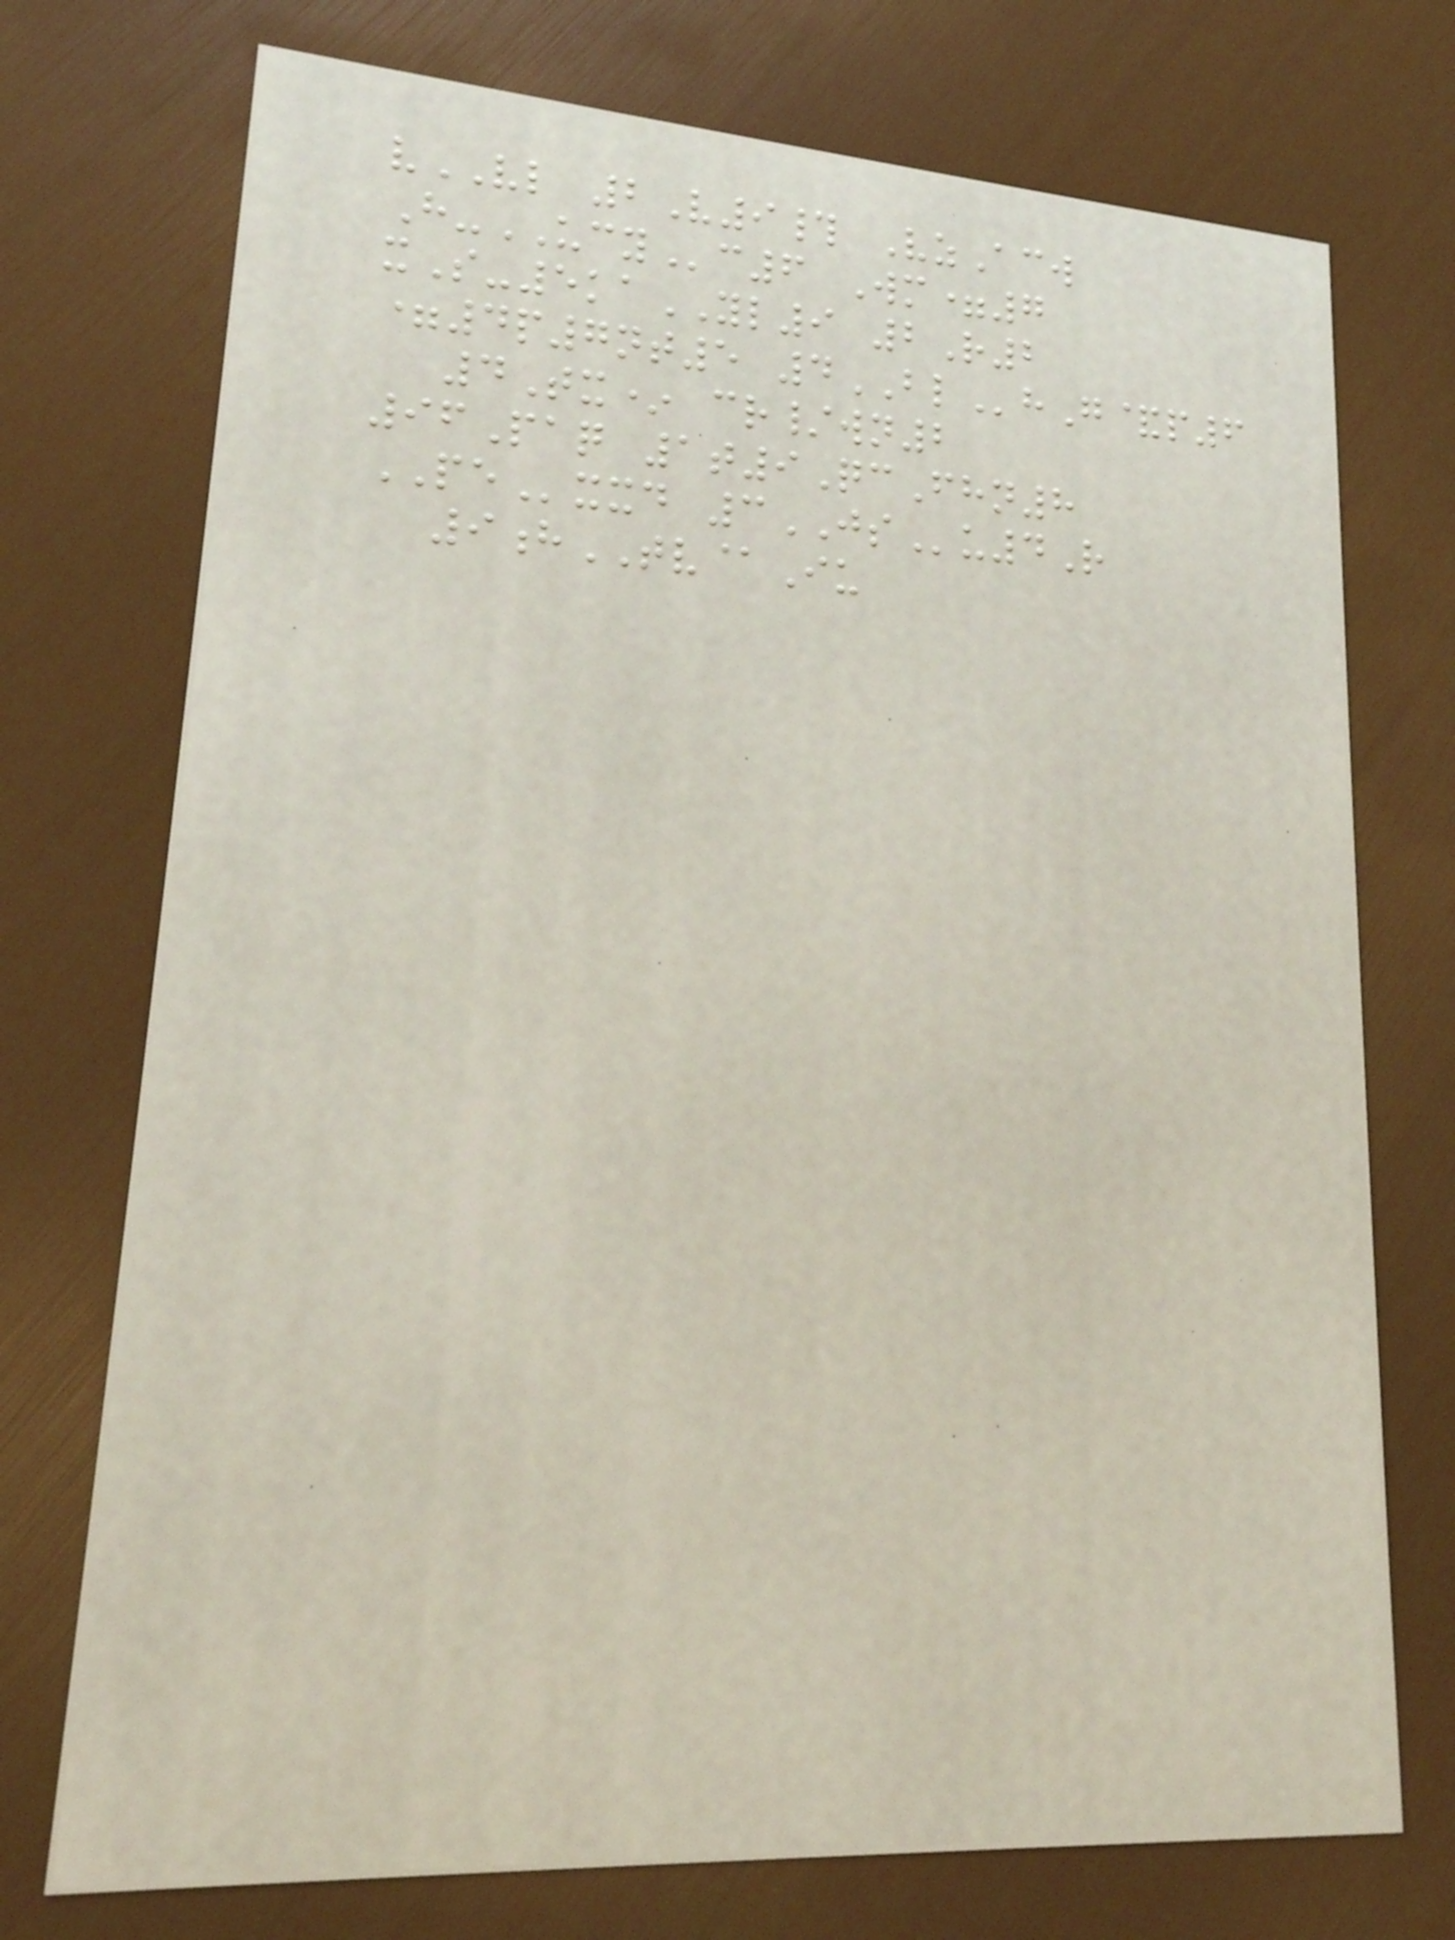vVL 2V9# VzAcw
H-UCYc6 Wm=7
xS-5kaYL9 2R2
=4p7nt5 4BLhG&p6
4Tx* cr/wn2
96Paq 1t9QcFhn8
PExxd 3JSu4R
9hTV@Iu
